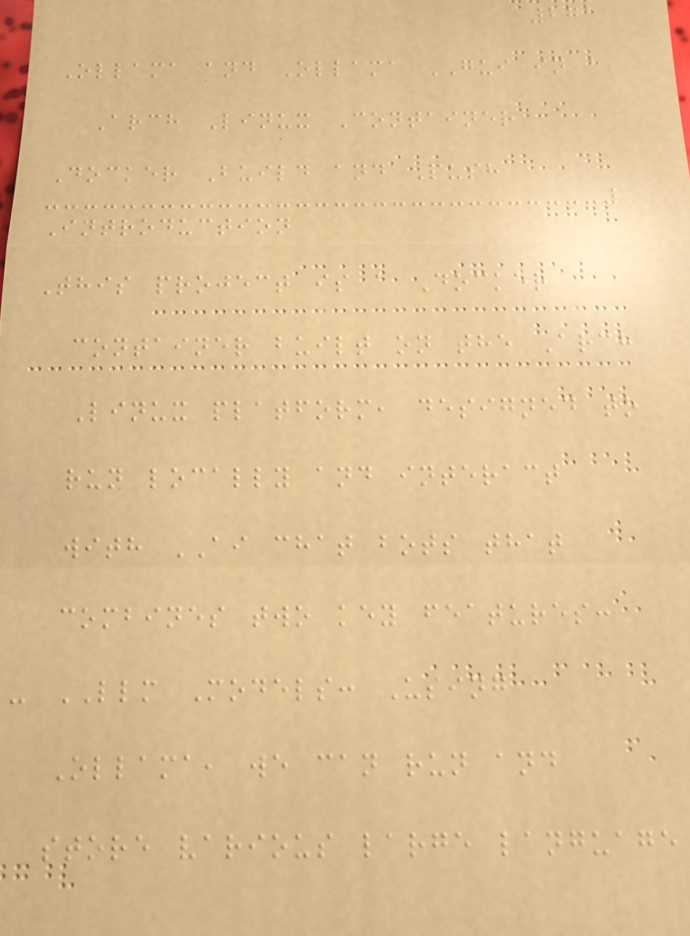271
Ollama and Ollama GUI in a
Arch Linux Container
Docker Build and Push
Introduction
This project is a Docker
container built on the Arch
Linux platform, designed to
run locally and interact
with AI chat bots that
combines two key features:
- LLM Models: Using
Ollama, we can run and
store various large language
